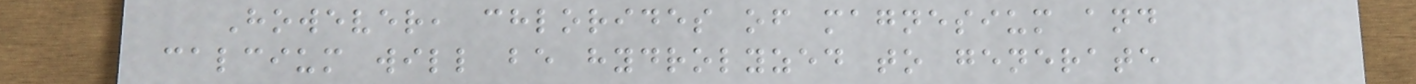However, chlorides of magnesium and
calcium will be hydrolyzed to generate
